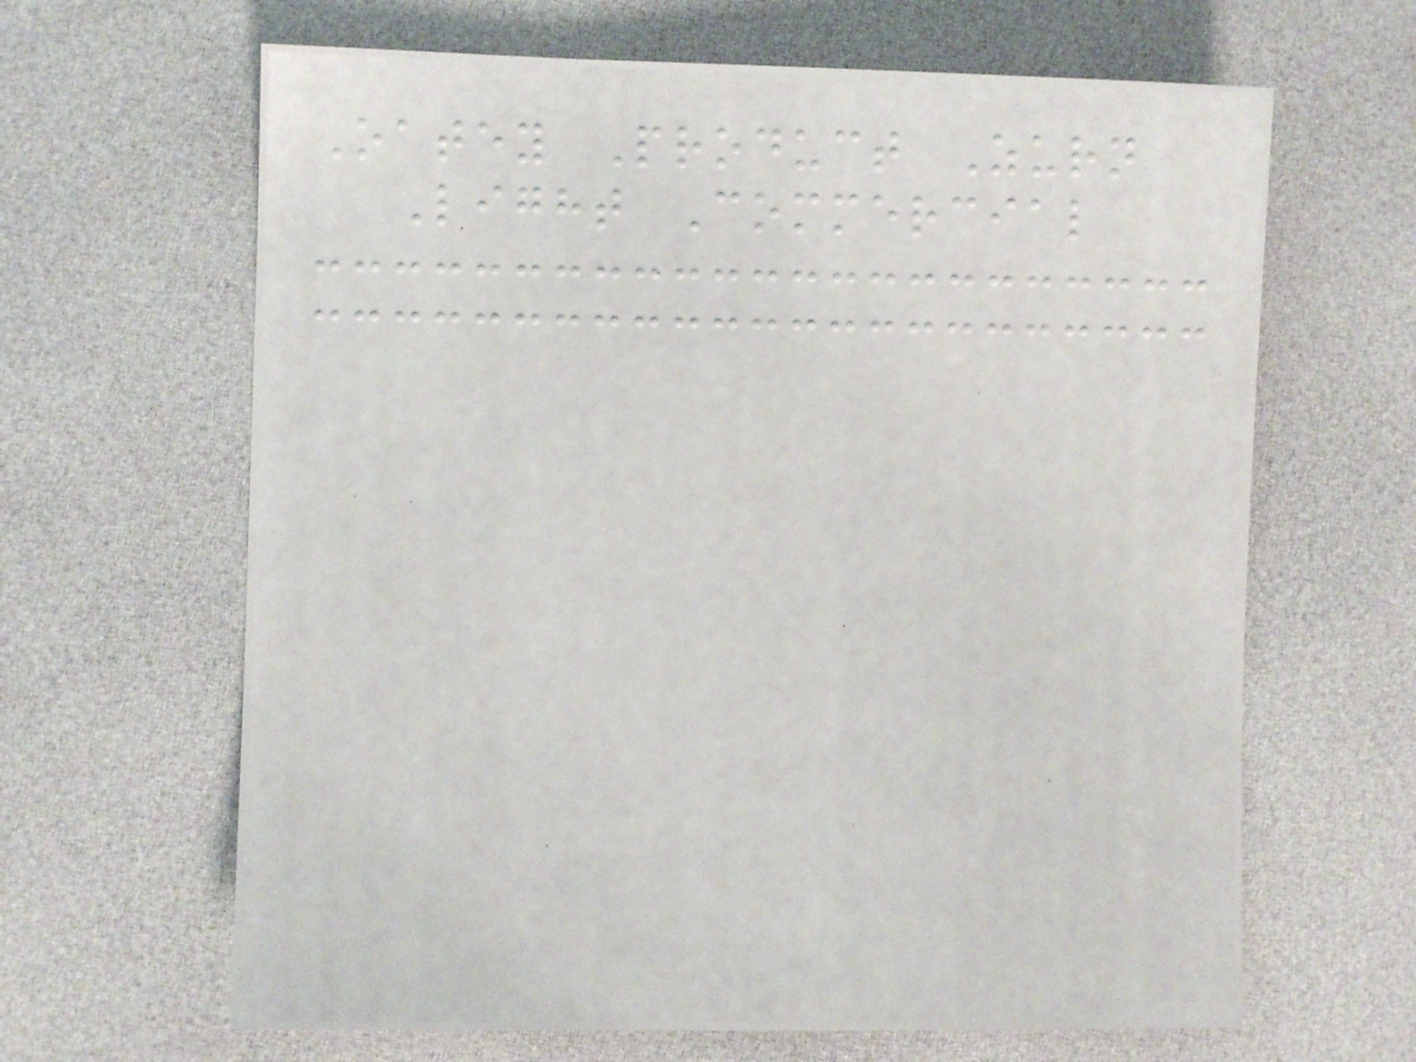Oatey Product Zurn
Light Commercial
